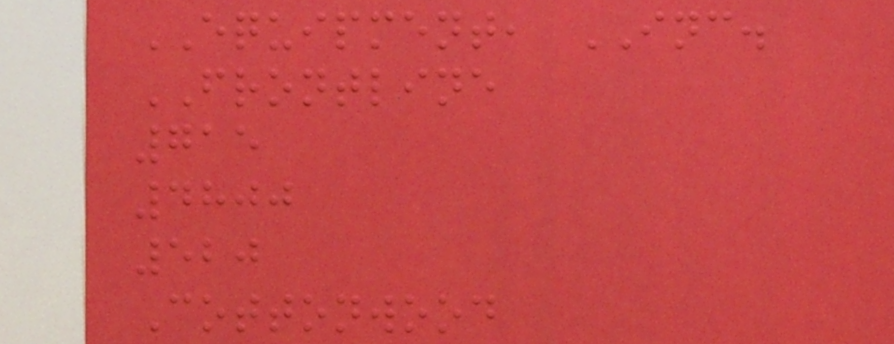EQUIPMENT, INC.
FRONTLINE
715
4800
520
Cottonwood
